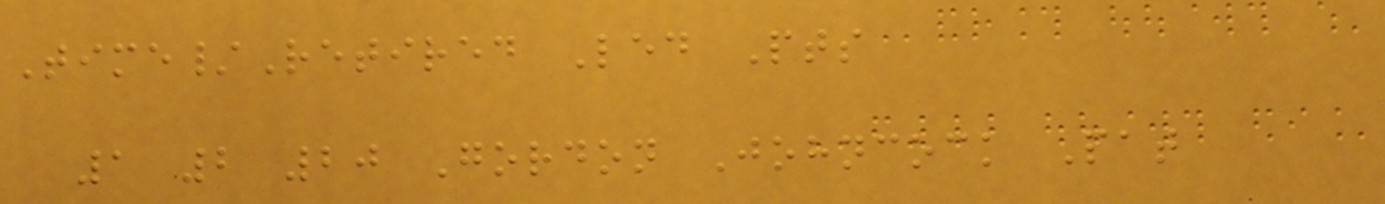Time/Retired Led Pts
1 2 20 Gordon Johncock Pat
